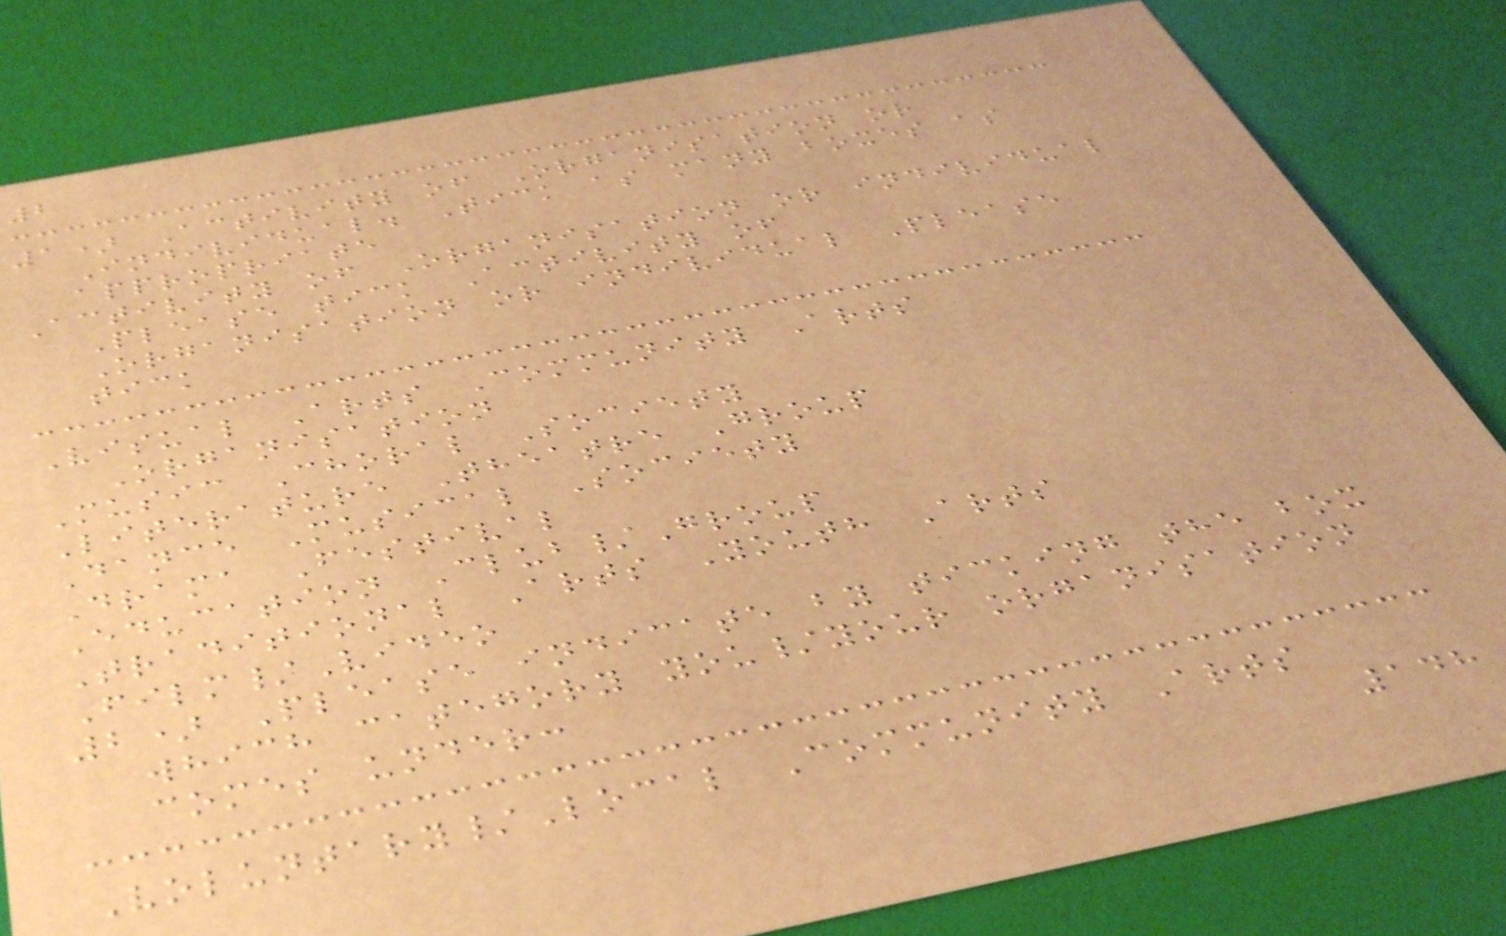2
1) Activity of Organisation or
Individual. Tick as many boxes as
appropriate
Activity of Organisation or individual
Please tick Activity of
Organisation or individual Please
tick
Visual Arts Community Arts
Organisation
Music Choral Society
Literature Theatre Group
Dance Musical Society
Drama Festival
Education Club/Group
Traditional Arts Youth Arts
Film/Video
2) Please indicate by ticking the box
which category you/your organisation
comes under:
Voluntary/Local Community Arts
148
